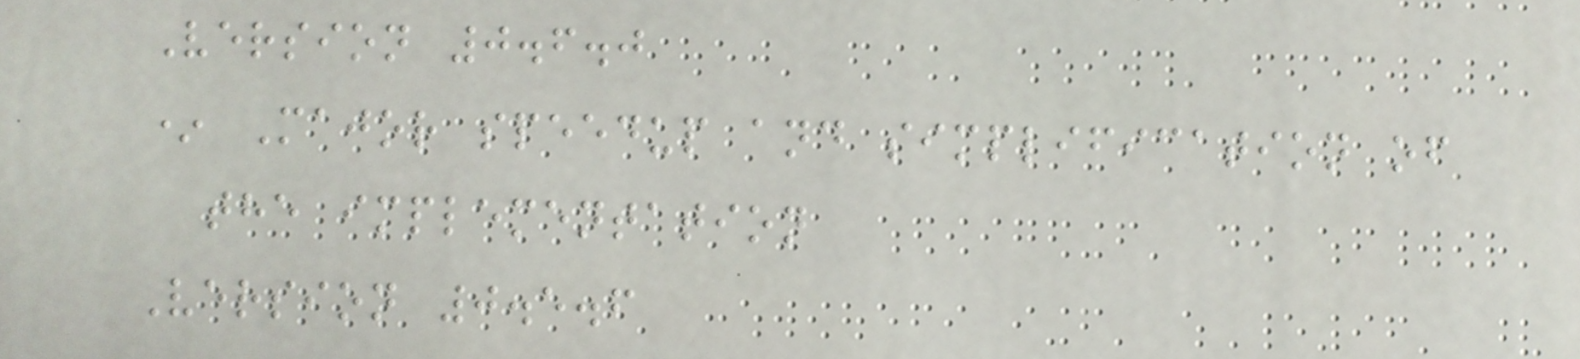Version 0.6.0
* Major speedup and simplification of
the implementation
Version 0.5.6
